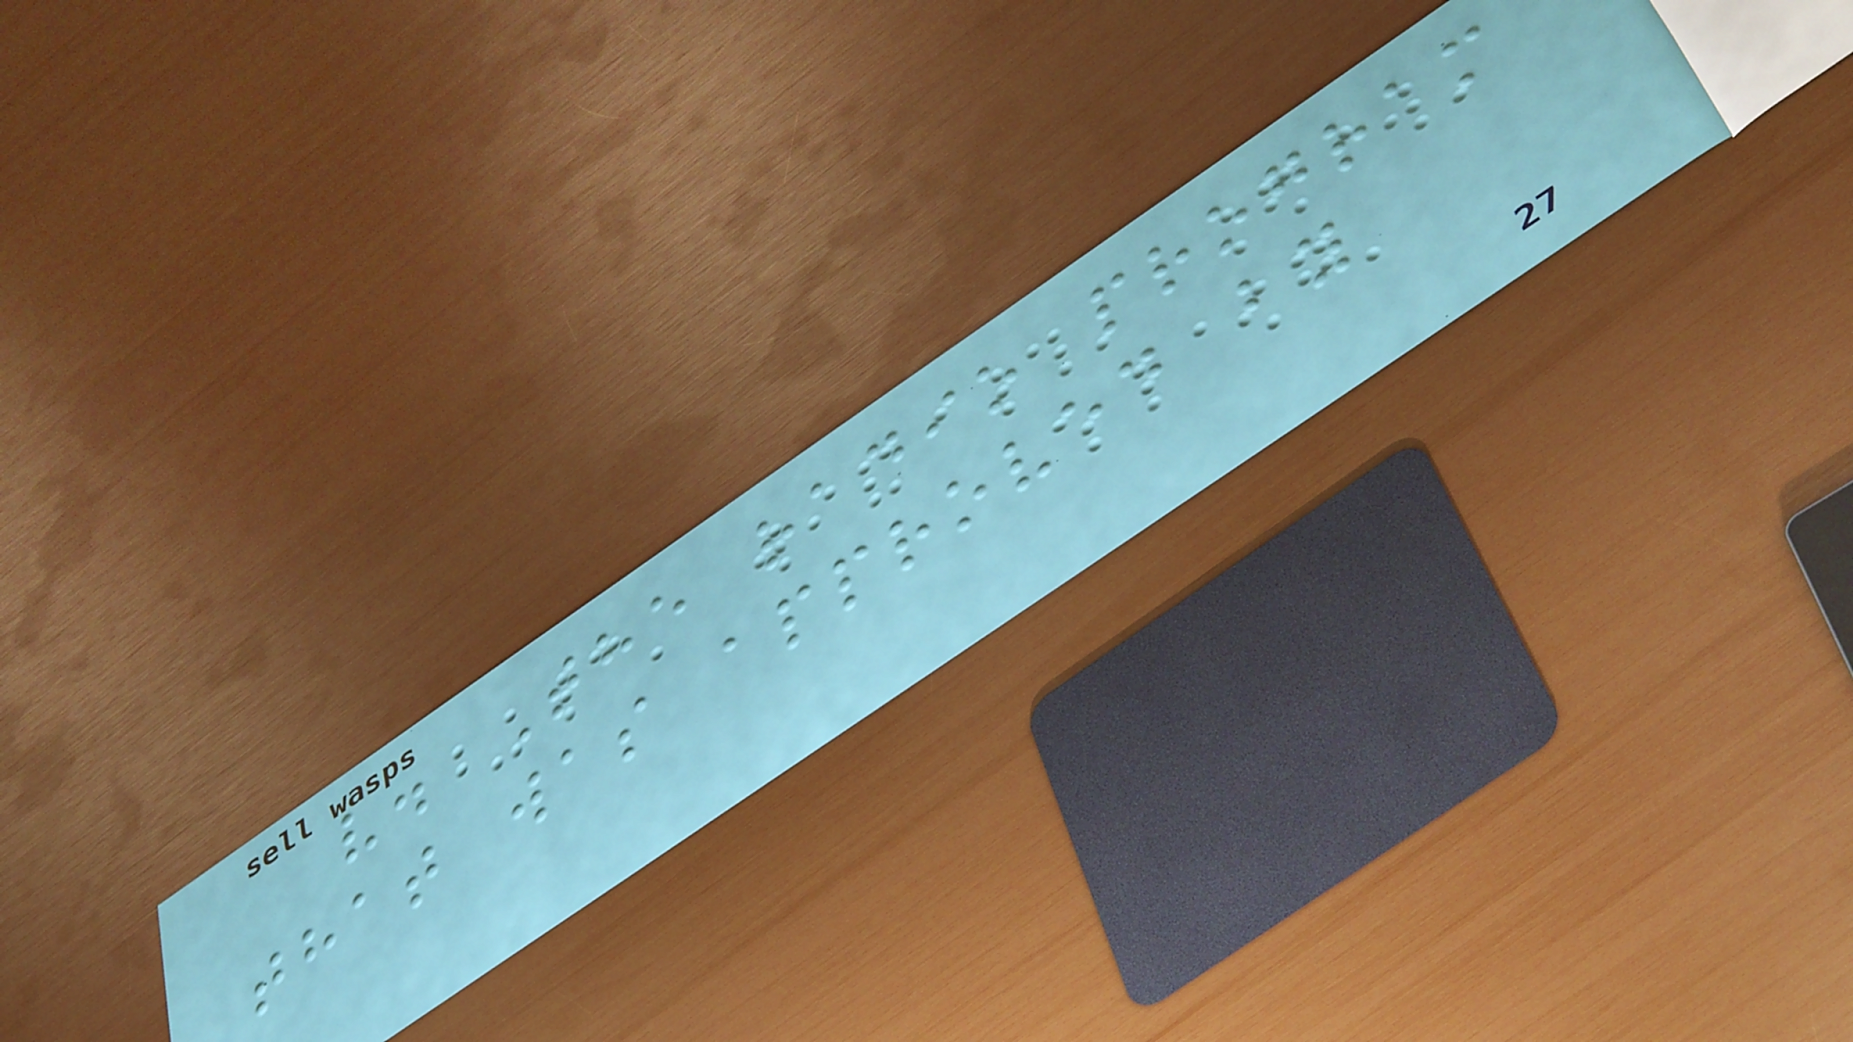v. The radio program
that was approved by
